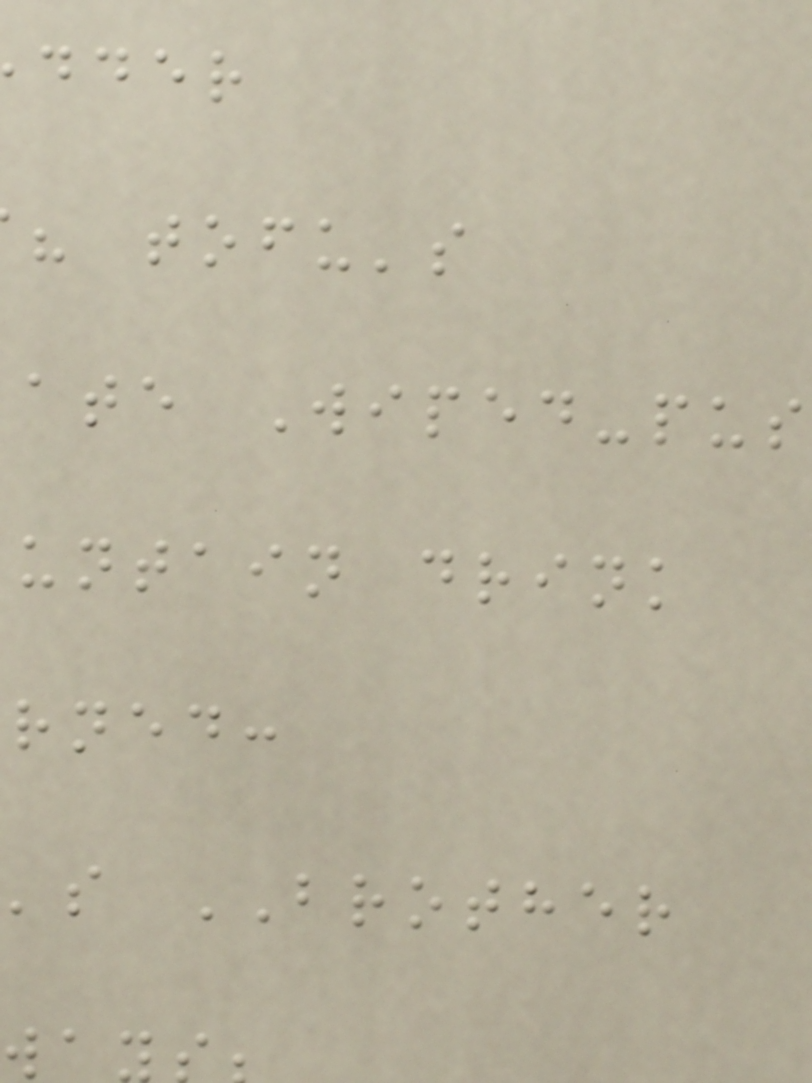dder
tofu's
ate Wiped-pus
untain drink
rned:
's BROTHER
